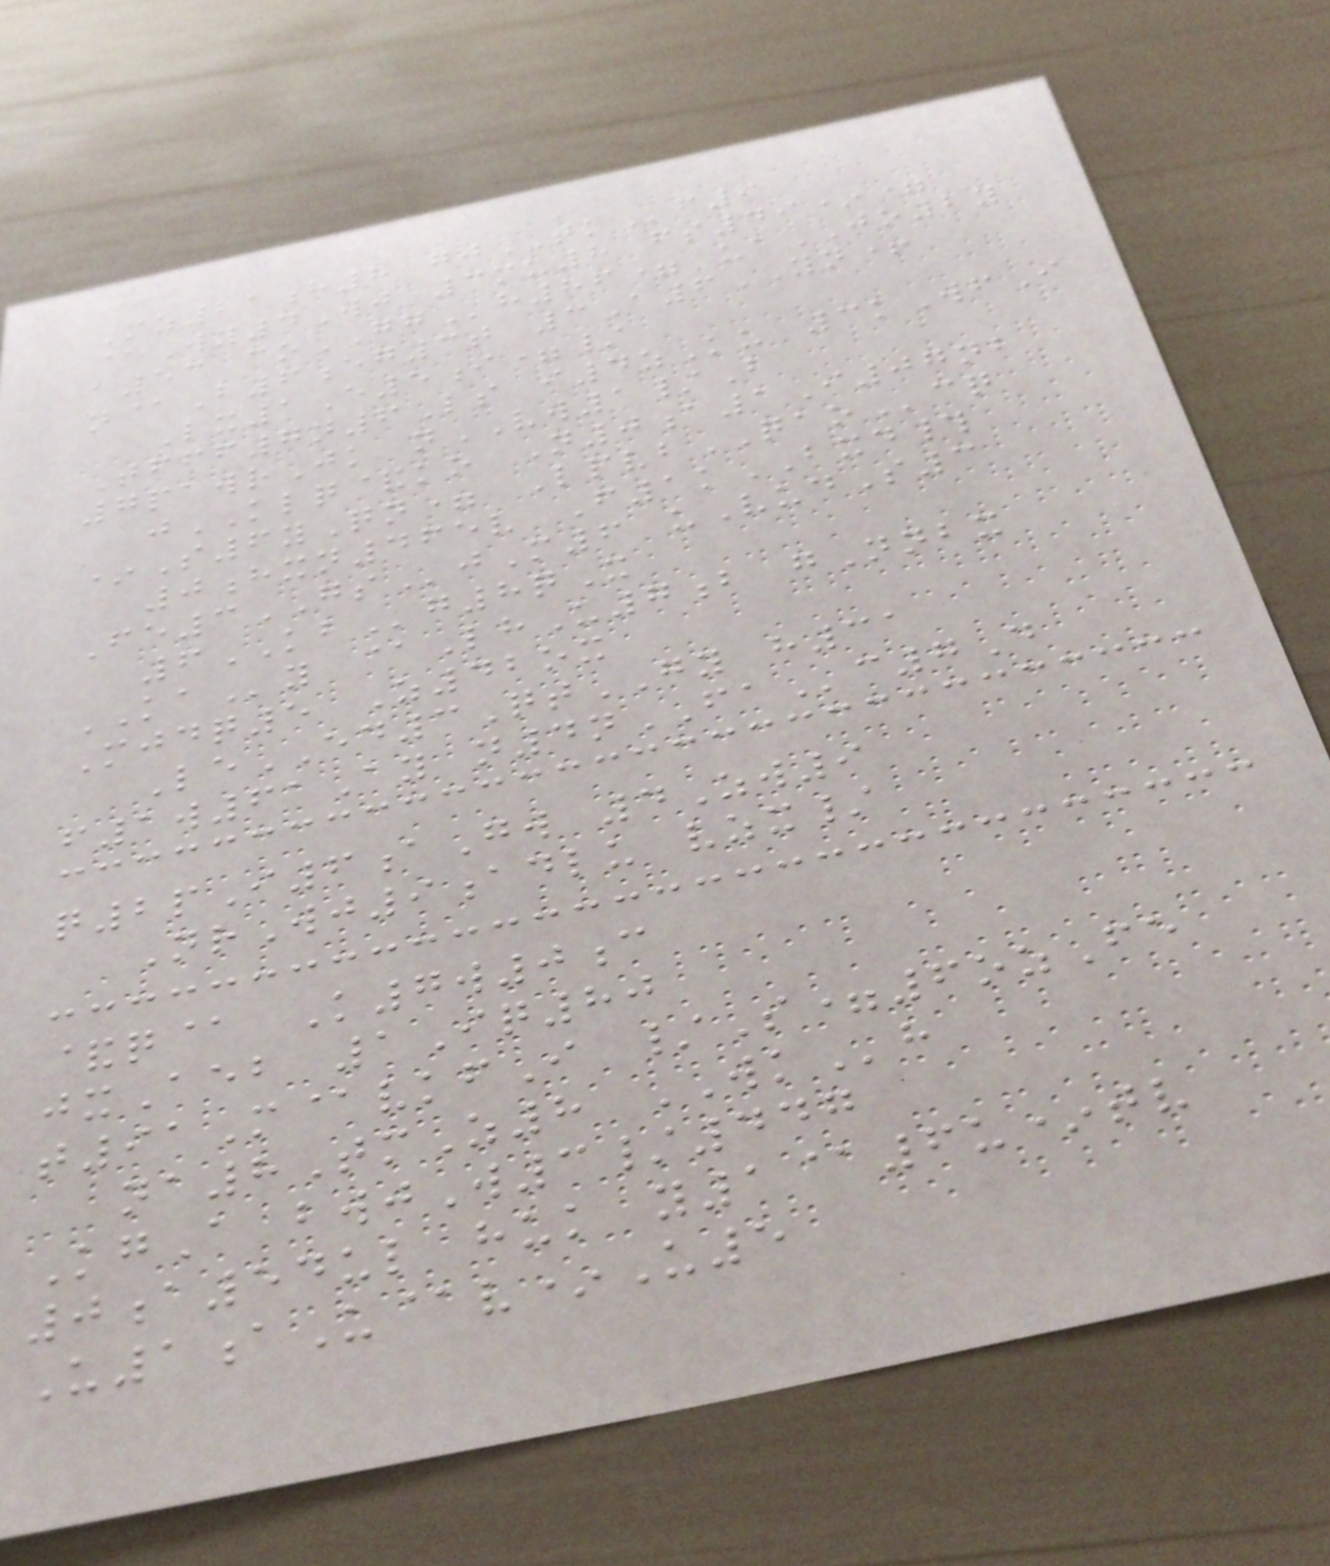Mz21h8 gjTKf9
@Wy4Wj 3mu8 fs49*=
a53 coGGh86= uaJO2y
n@B6eg3t 3A6YN+
Lx1E5i=/
Tfff7n6Ls i4zKu 3kWfI
7pawrJk nVW1/B
jKLQ&ko N0a1I07nb
*S6yQn= LpvbQAOcq
0hxn465v F1kBXD#
Fe3GSjM6 uVudS3
6KBg8qX
KAy @LhU7b gNnbx
Mjdq5 Z42ox
LeED3QtGY h31
f1w61Ay n4nFAc7D
q2pI6aGw 4Zw9
NrWj9adlu vzx/
&q@ K7w0c
jxAeb 1Iq80
t91M@vkfI /S=6ozFe
na8TmZ8 WKh
KgA bwjW3/447
0a54ul huk y1@6u*tv
U1aU@v*U5
